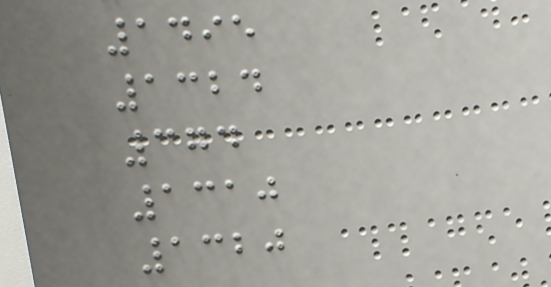1495
1324
374
1310
1320
